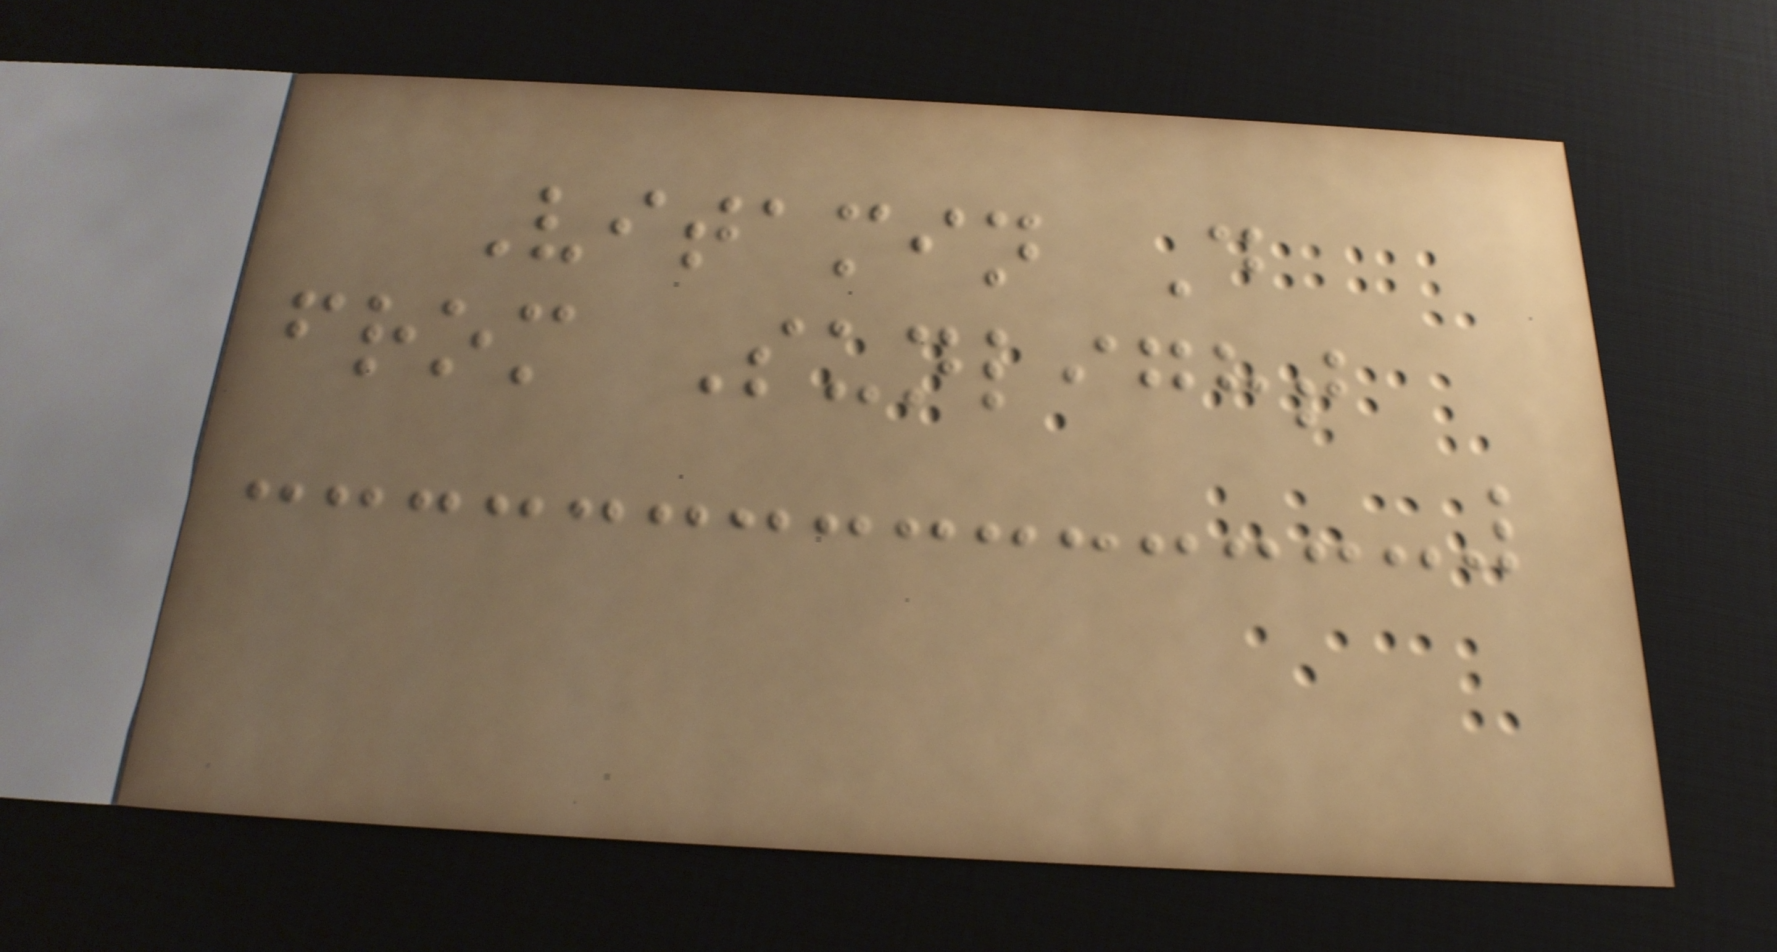Vitamin D
from Sunlight
